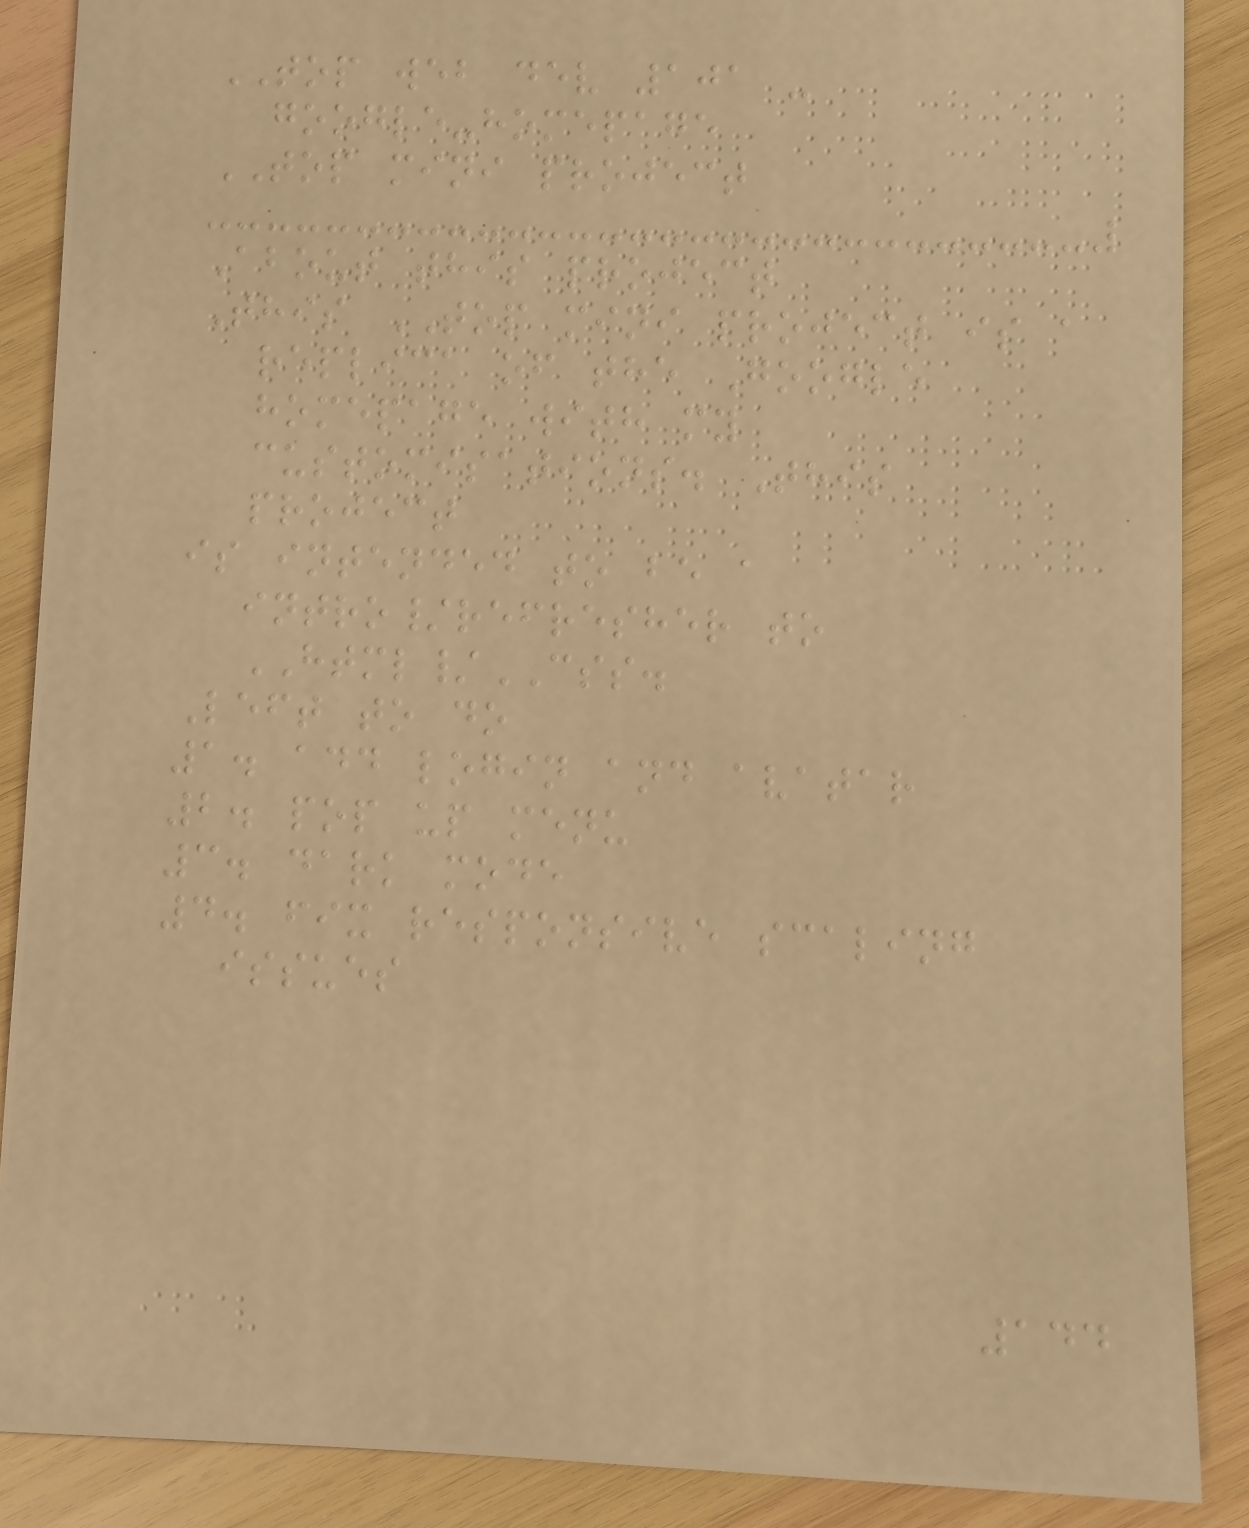TOP web dev 101 -
google-homepage
TOP mini project
About this project
This TOP mini project is a
replica of the Google
homepage with my
customisations. This
project
is intended to be a
intro/refresher to
HTML/CSS.
Left to do
1. add login and avatar
2. pop up menu
3. dark mode
4. fix responsive scaling
issues
144
